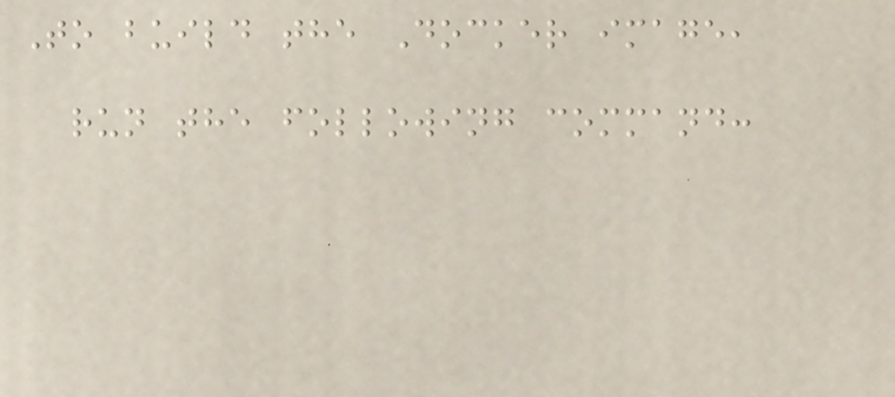To build the Docker image,
run the following command:
